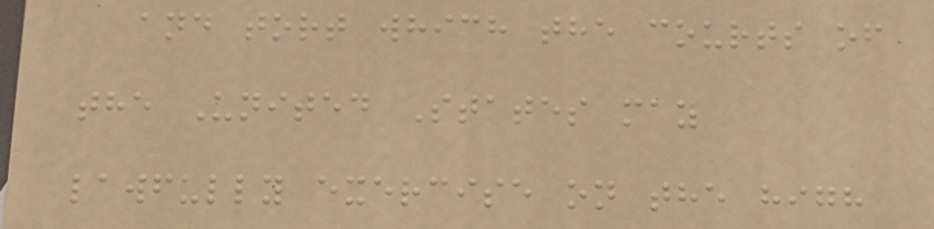and tort which the courts of
the United States may
lawfully exercise on the high
